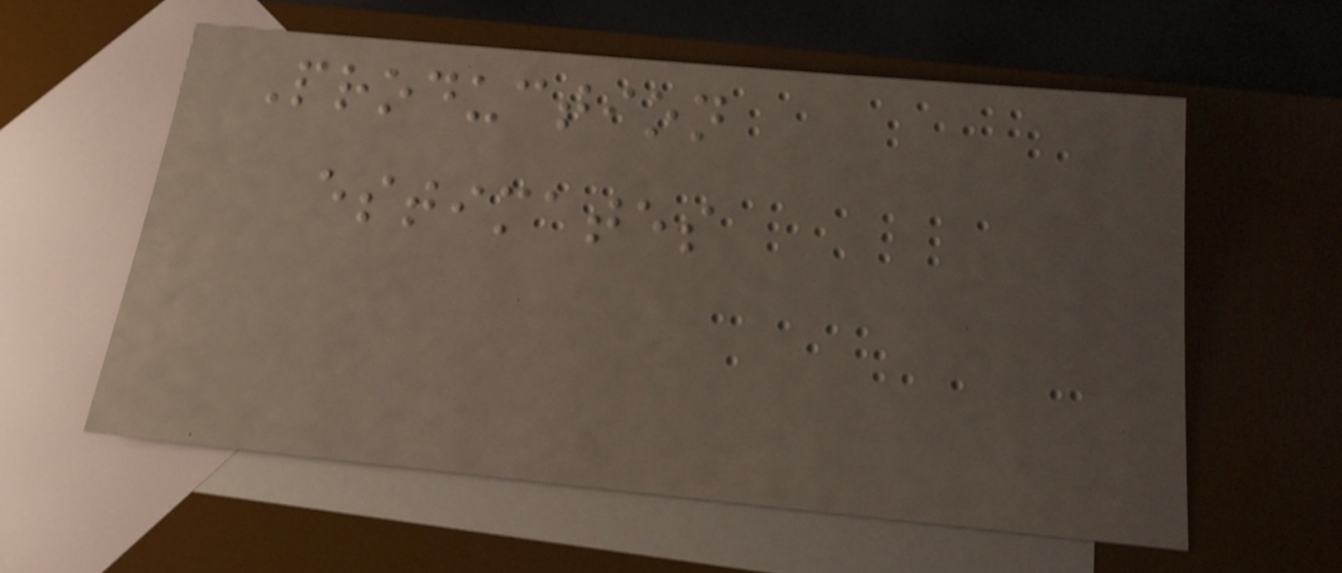Production
estimates
